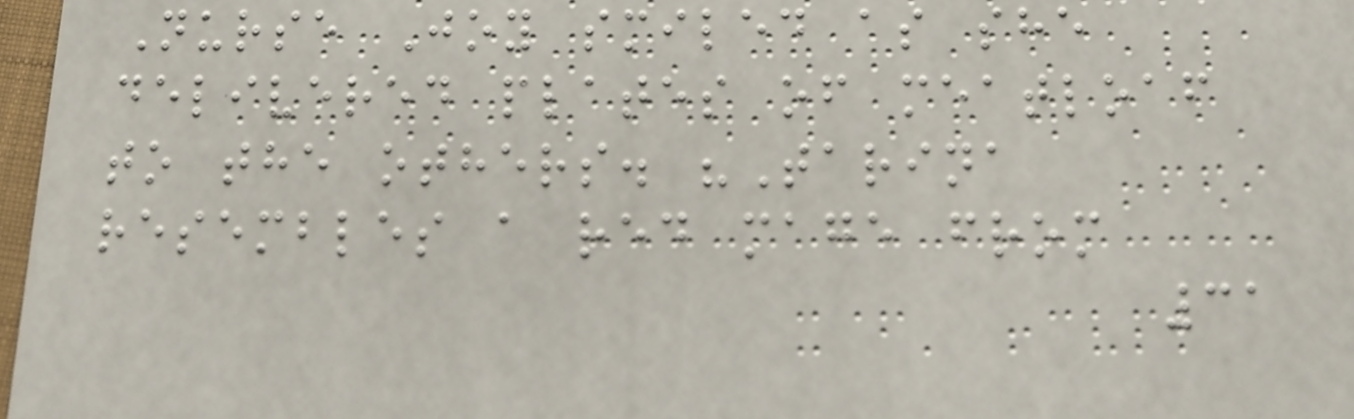Nurse Joy smiled as she
delivered plates of meatloaf
to the others. "Tarina
resembles a red mage from
31
